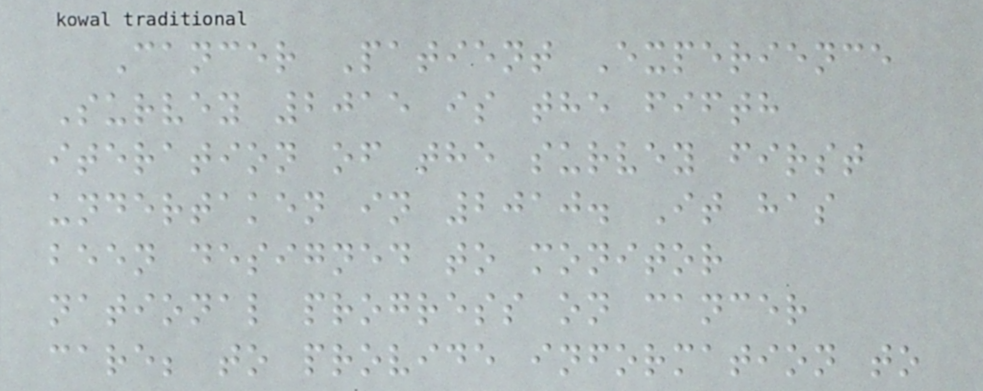Cancer Patient Experience
Survey 2015 is the fifth
iteration of the survey first
undertaken in 2010. It has
been designed to monitor
national progress on cancer
care; to provide information to
